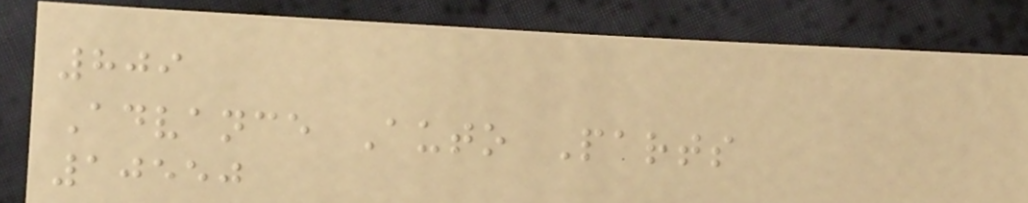809
Advance Auto Parts
10550
